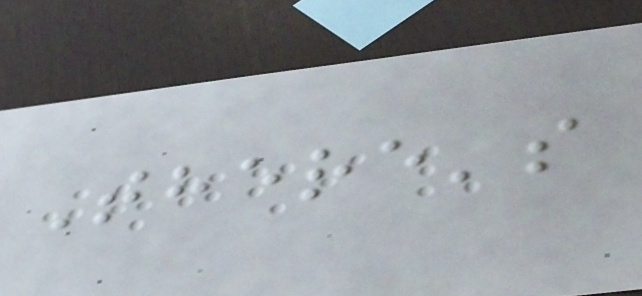There's
